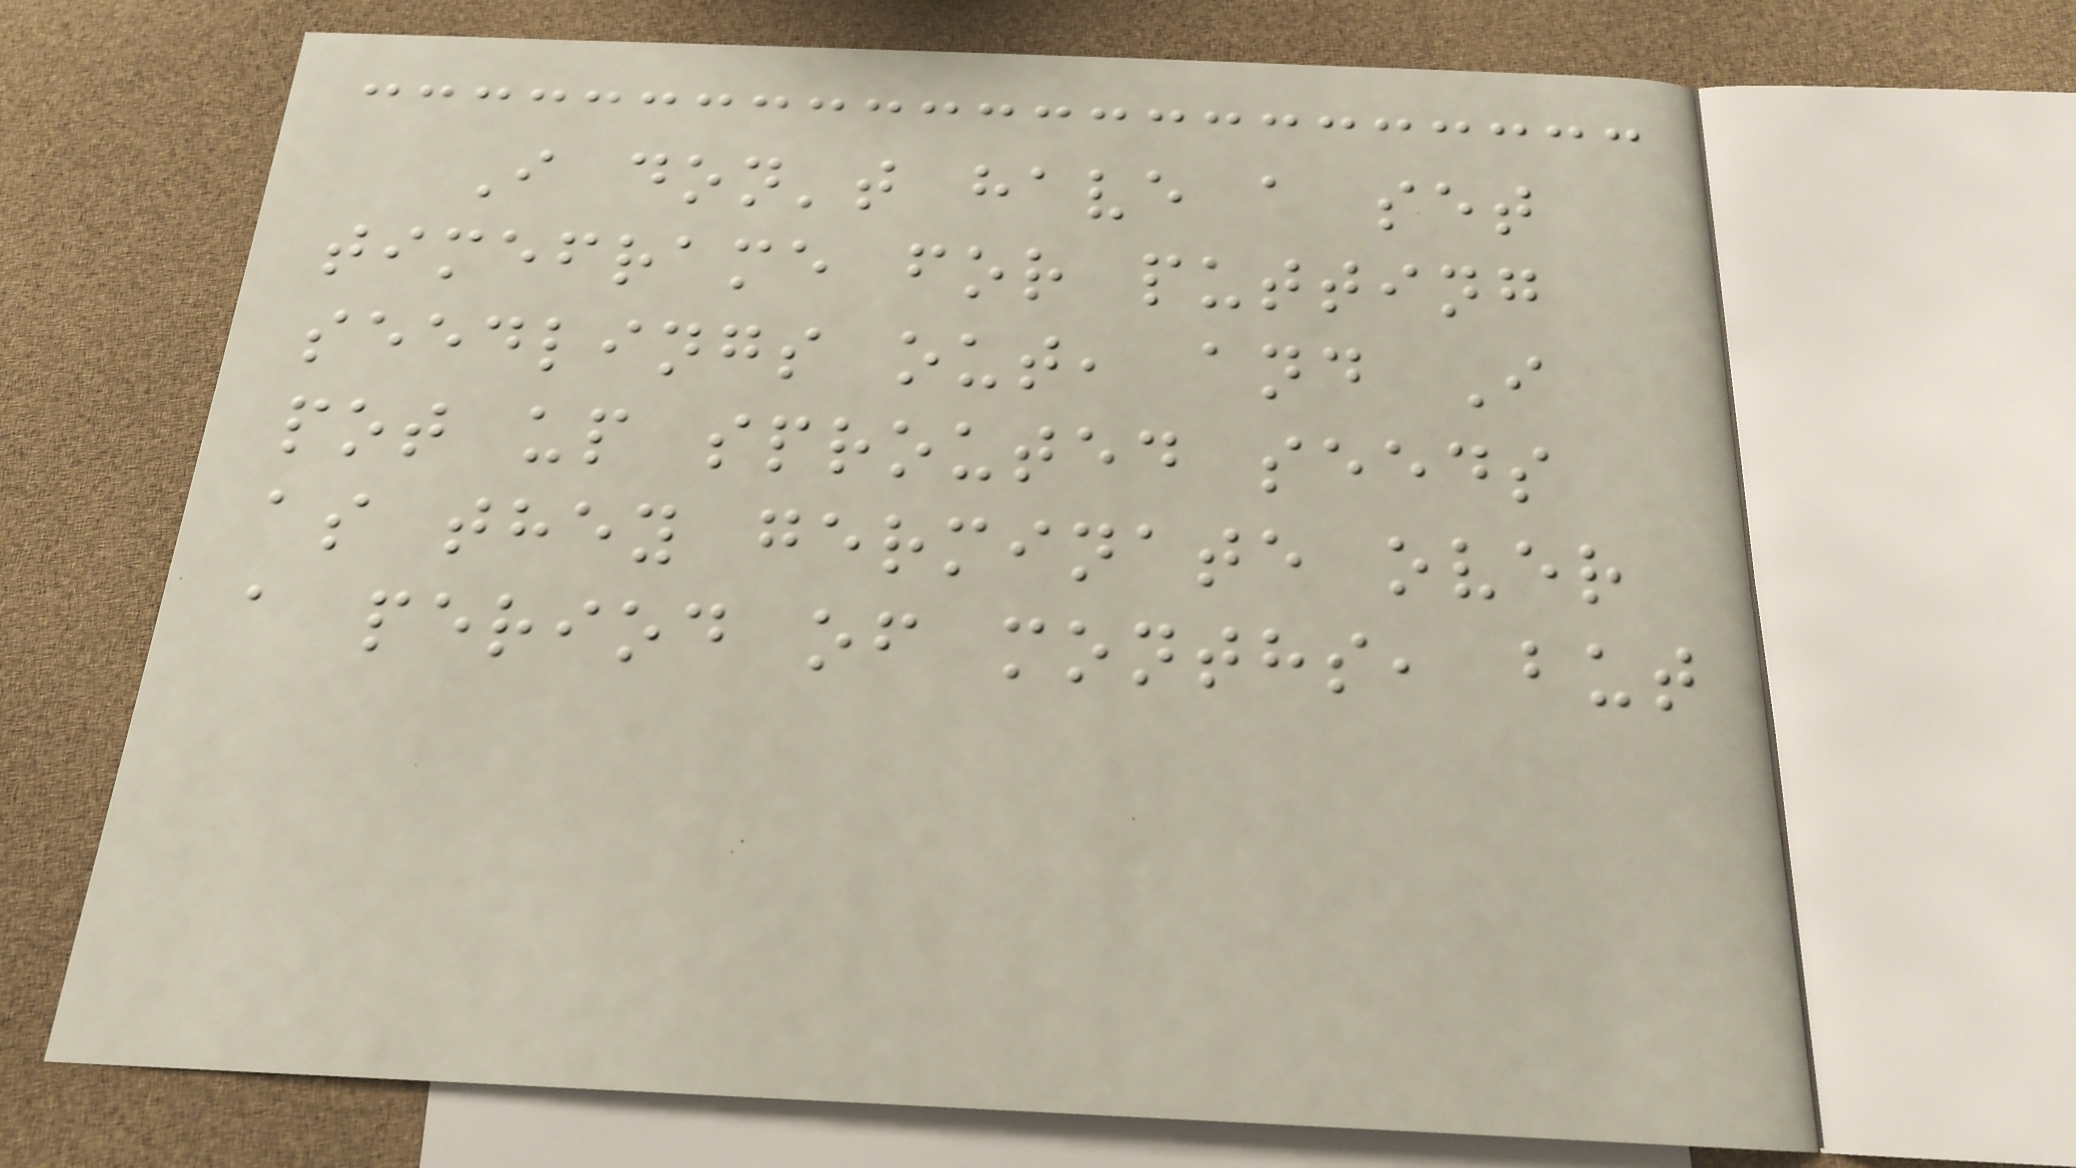I don't have a set
timeframe for putting
seedlings out, and I
pot up sprouted seeds
as they germinate over
a period of months, but
